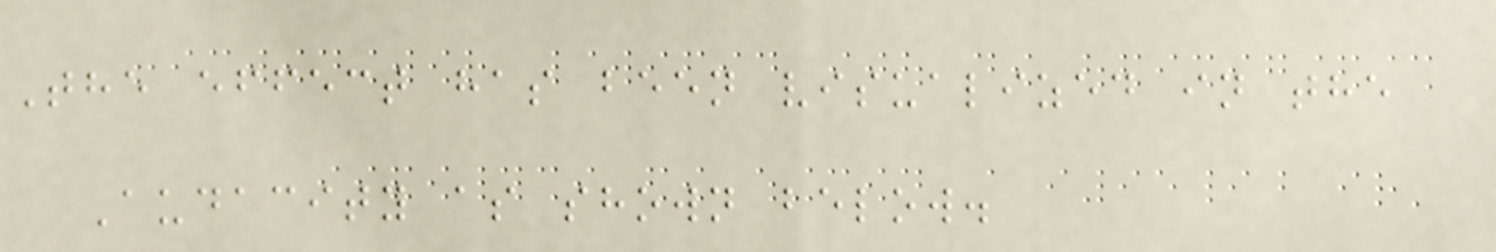The effect has been visualized in the
Audacity as shown below.
